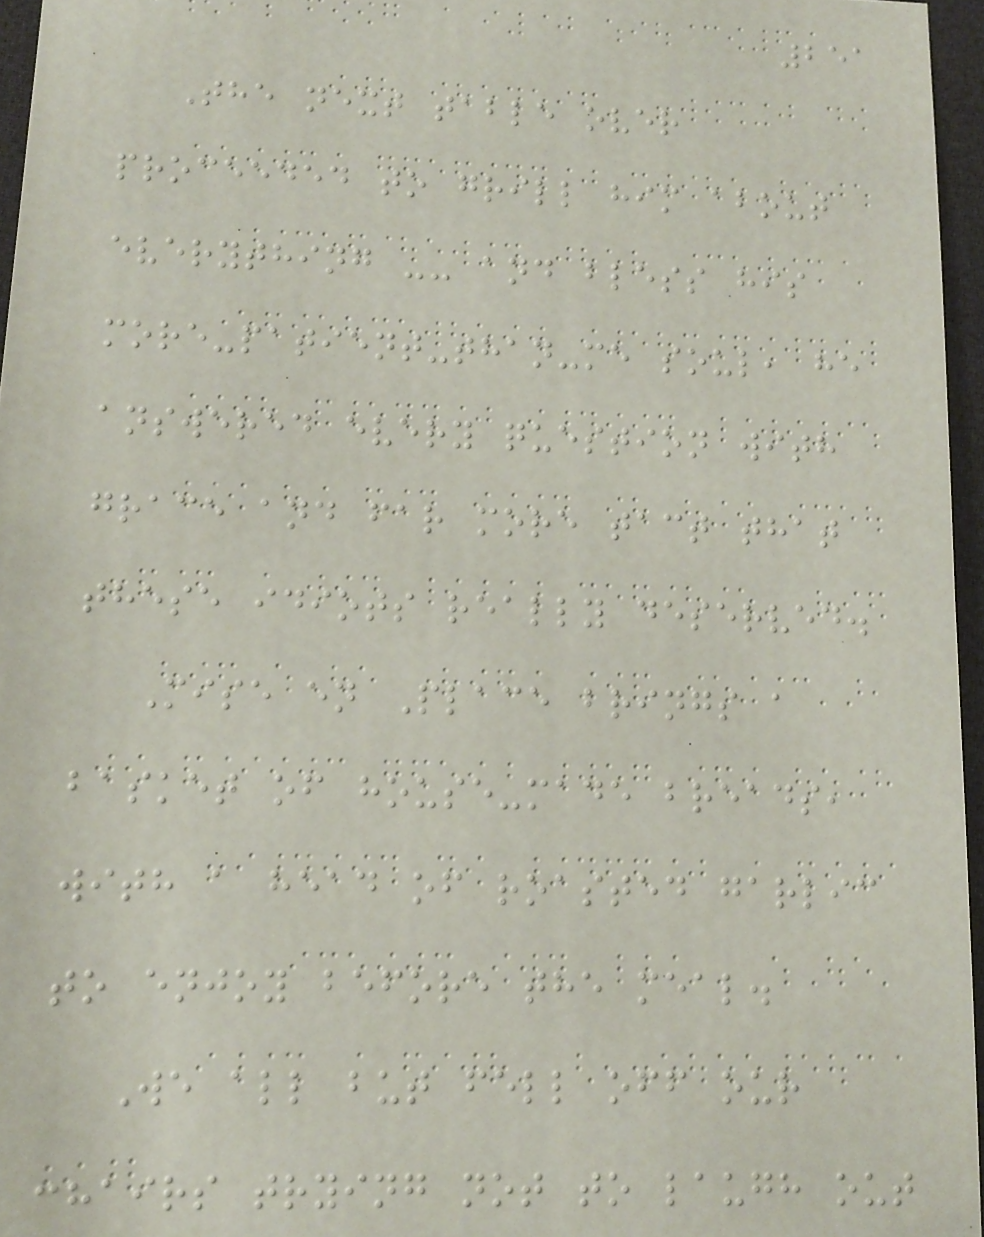251
The next table over
proceeded to grill him about
everything -- and bless his
more-patient-than-me soul, he
answered every question with
grace and far more tact that
these idiots really deserved.
Mise en Place brings a
basket of house-made breads,
with a head of roasted garlic
to enjoy before the meal.
We all but fell off our
chairs trying not to laugh out
